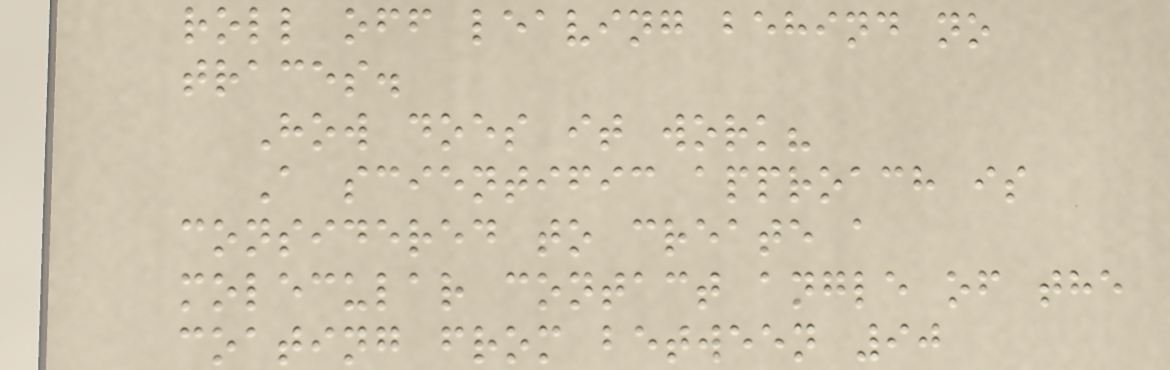roll off leaving behind no
traces.
How does it work?
A scientific approach is
considered to create a
molecular contact angle of the
coating from between 90
